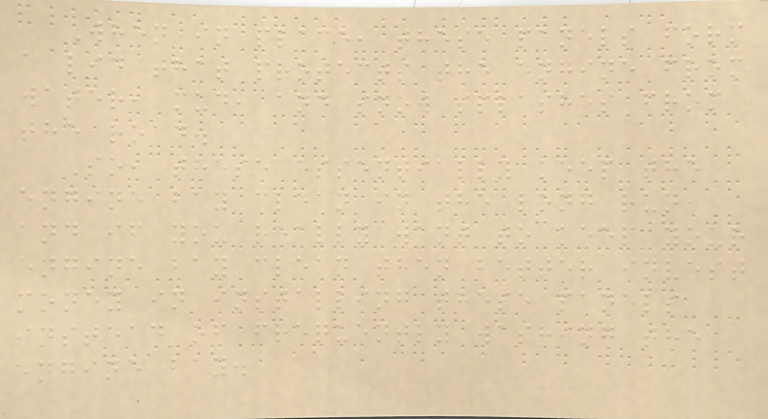When in place, these panels form
a lid that protects the engine from
water, mud, and snow splashes from
the road.
So, these essentially keep the
engine bay clean in the long run,
and if you really want to keep your
engine bay clean then better invest
money in installing these panels
instead of frequently washing the
engine bay.
